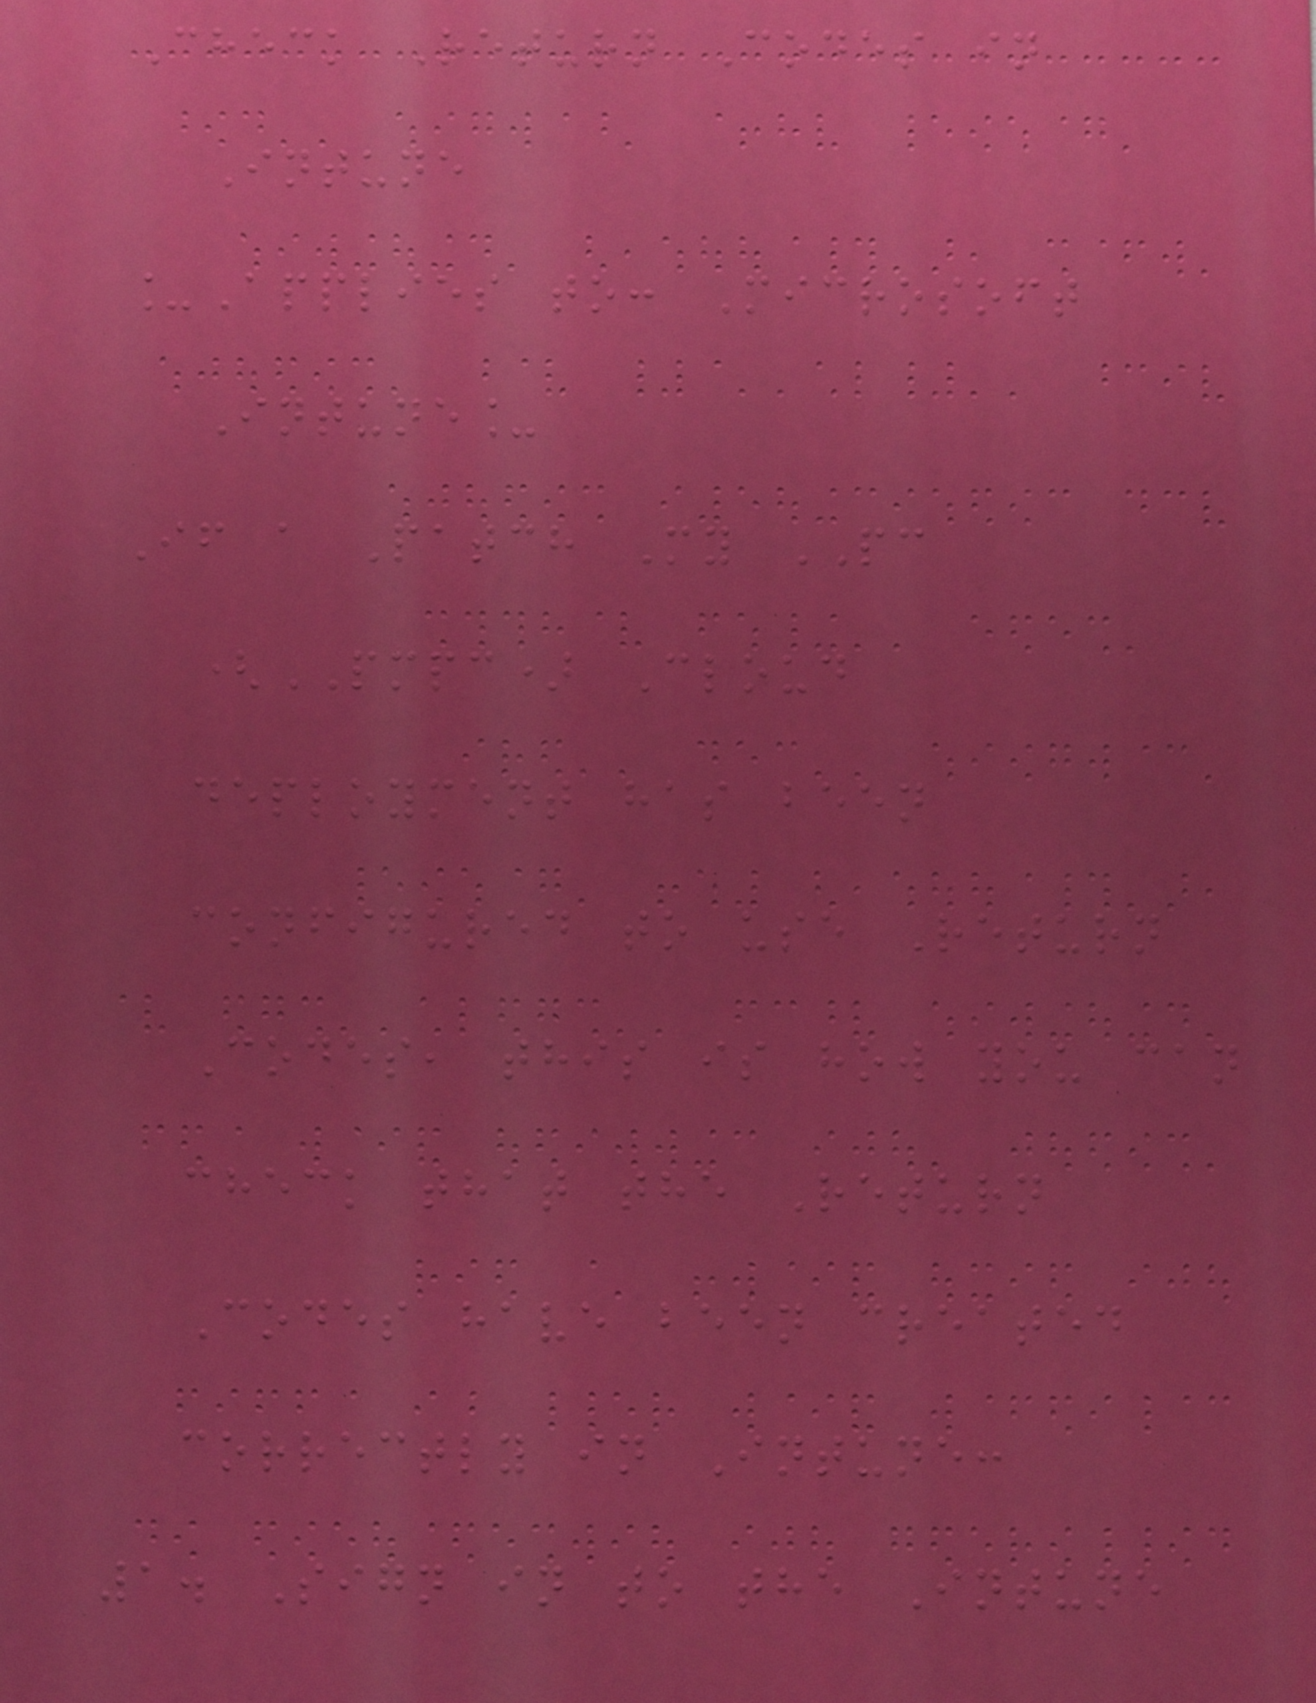Check Return Codes in
Intune
_Applies to: Microsoft
Intune_
If a Patch My PC
(PMPC) Cloud
deployment has been
configured to use Return
Codes, this is how you can
check that the Return
Codes have been created
correctly in Intune:
1. Sign in to the Intune
